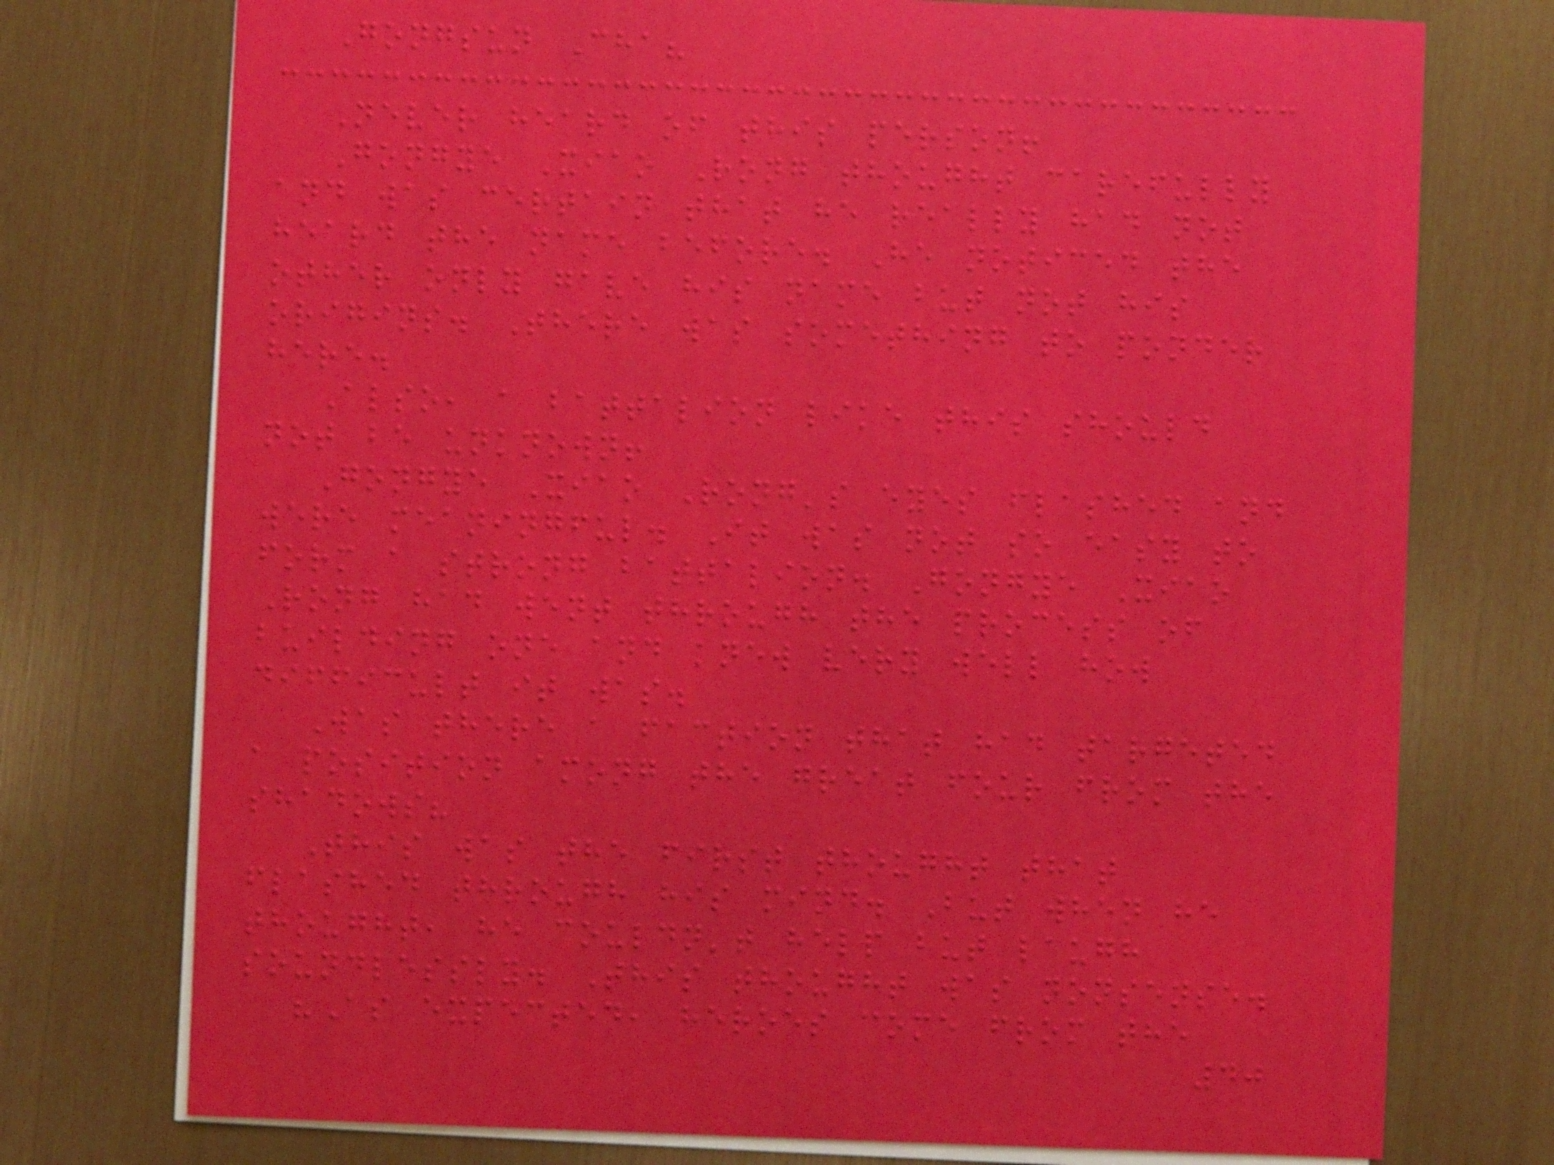Gongsun Cha?
Never heard of this person!
Gongye Xiao Rong thought carefully
and was certain that he really had not
heard the name before. He noticed the
other only gave his name but not his
origins. There was something to ponder
here.
Also, a battalion like this should
not be unknown!
Gongye Xiao Rong's eyes flashed and
were meaningful. It was not so easy to
form a strong battalion. Gongye Xiao
Rong had went through the process of
building one and knew very well how
difficult it was.
Was there a faction that had targeted
a position among the great four from the
shadows?
This was the first thought that
flashed through his mind. But when he
thought, he couldn't help but laugh
soundlessly. This thought was nonsense.
"As expected, heroes come from the
40
